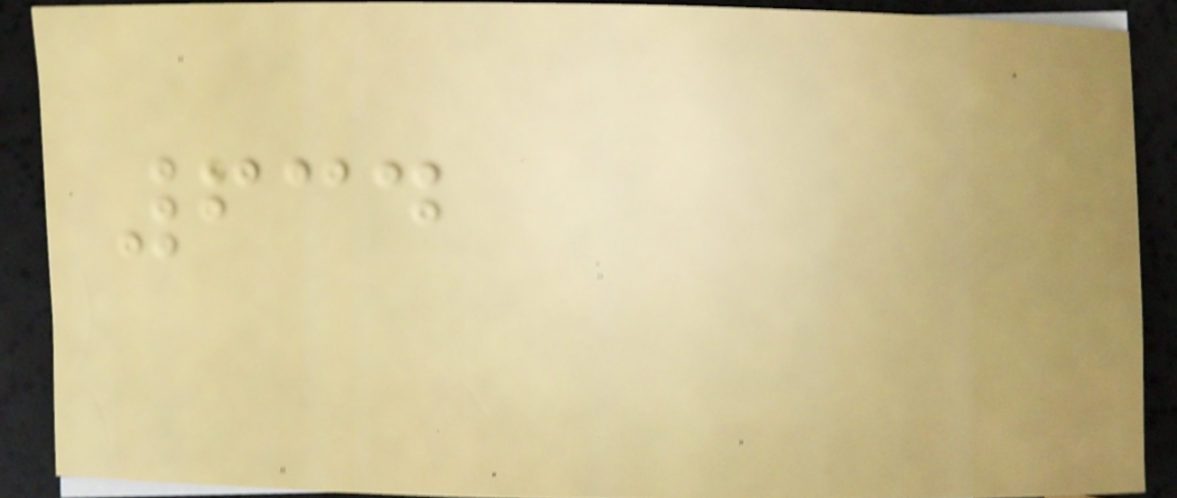634
